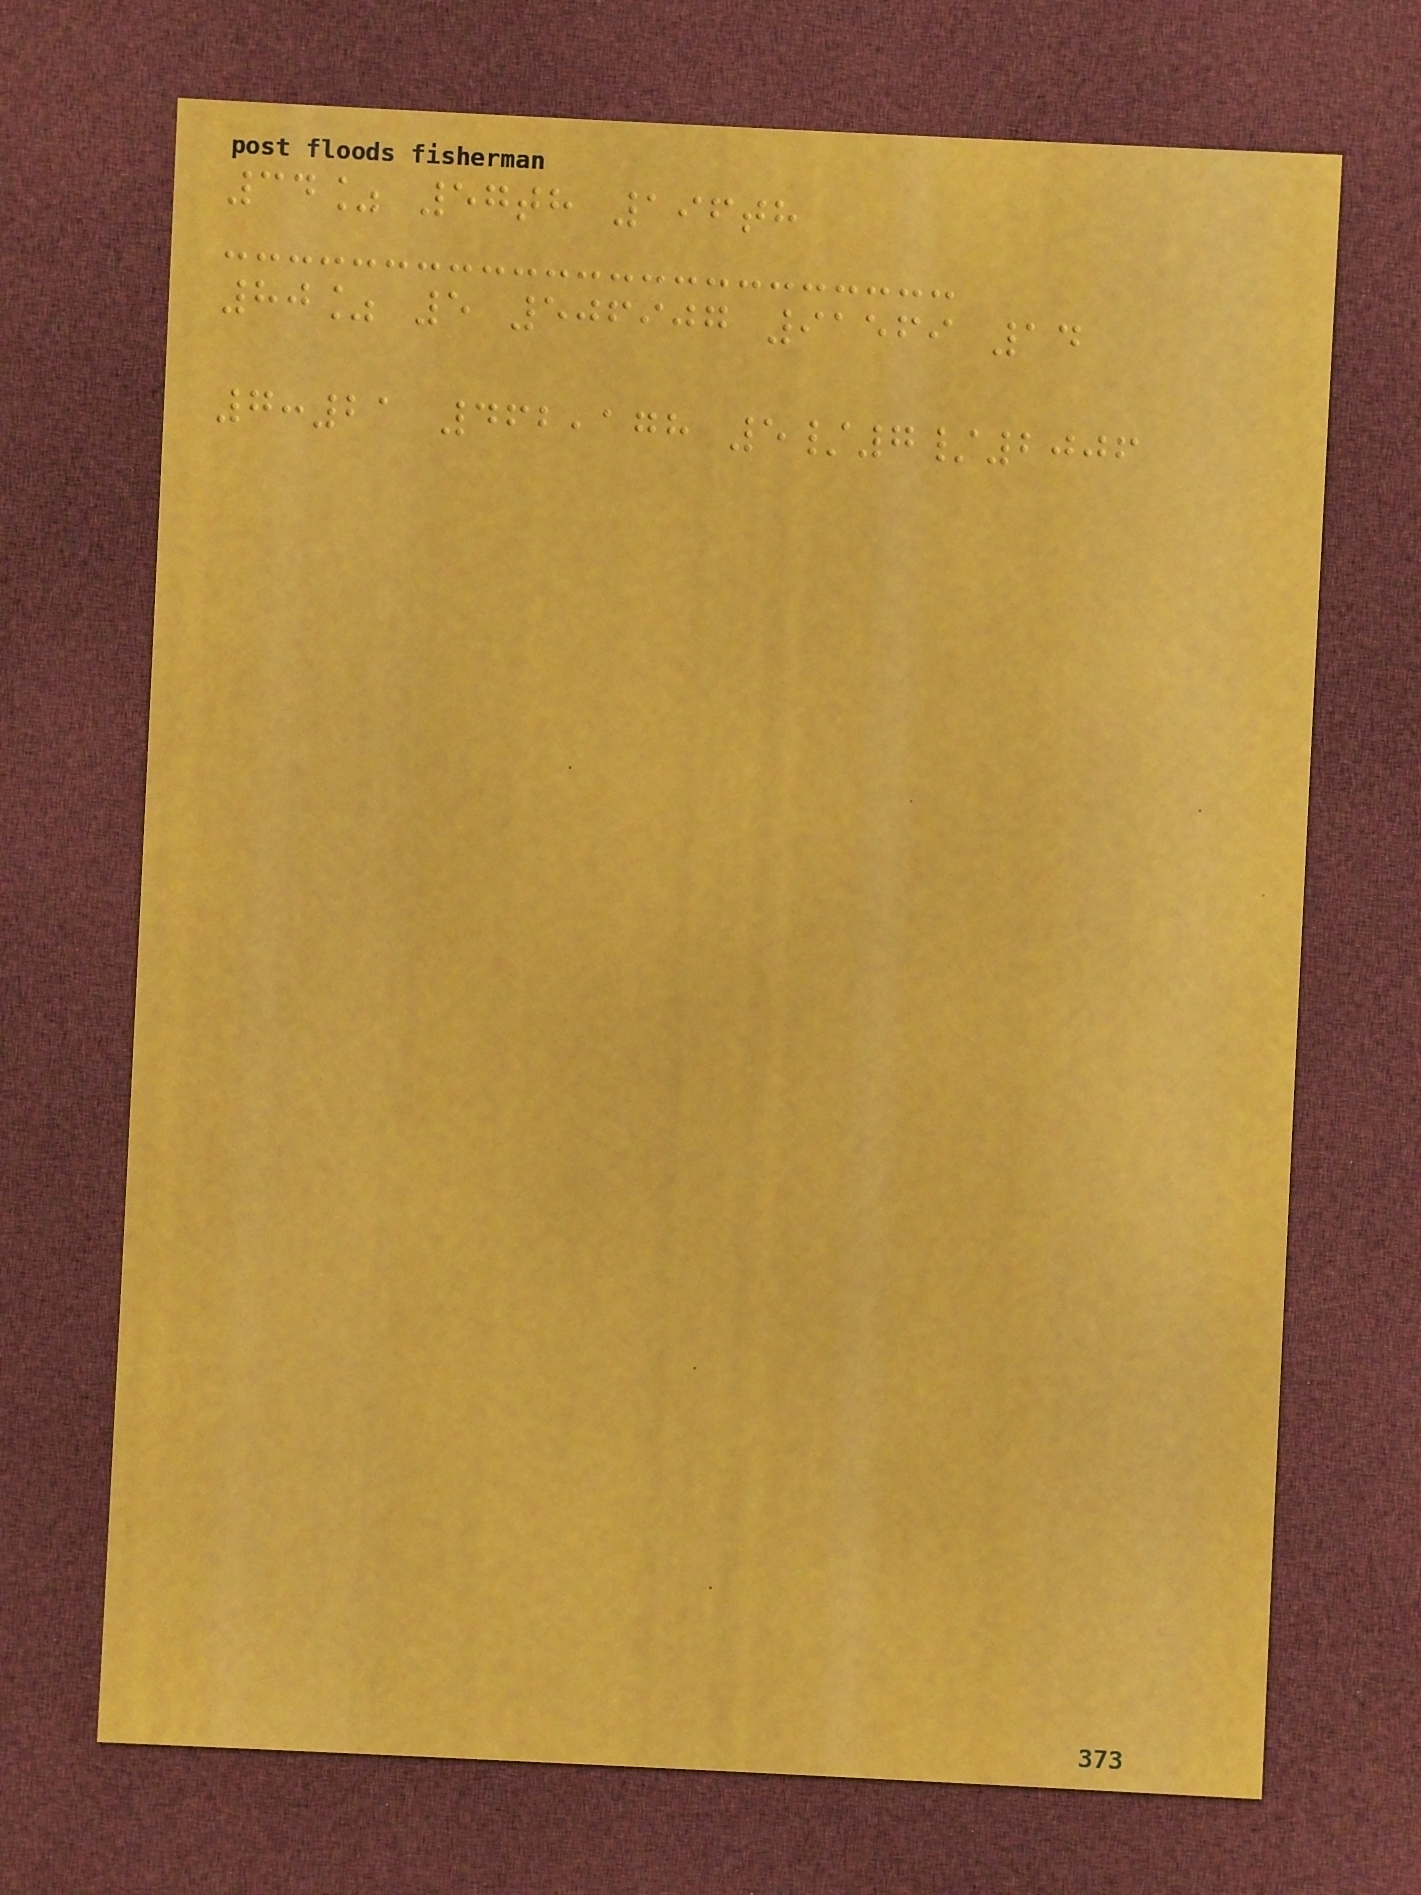34% 57th 196th
80% 5 506907 91569 14
7:21 462,178 5/7/2006
